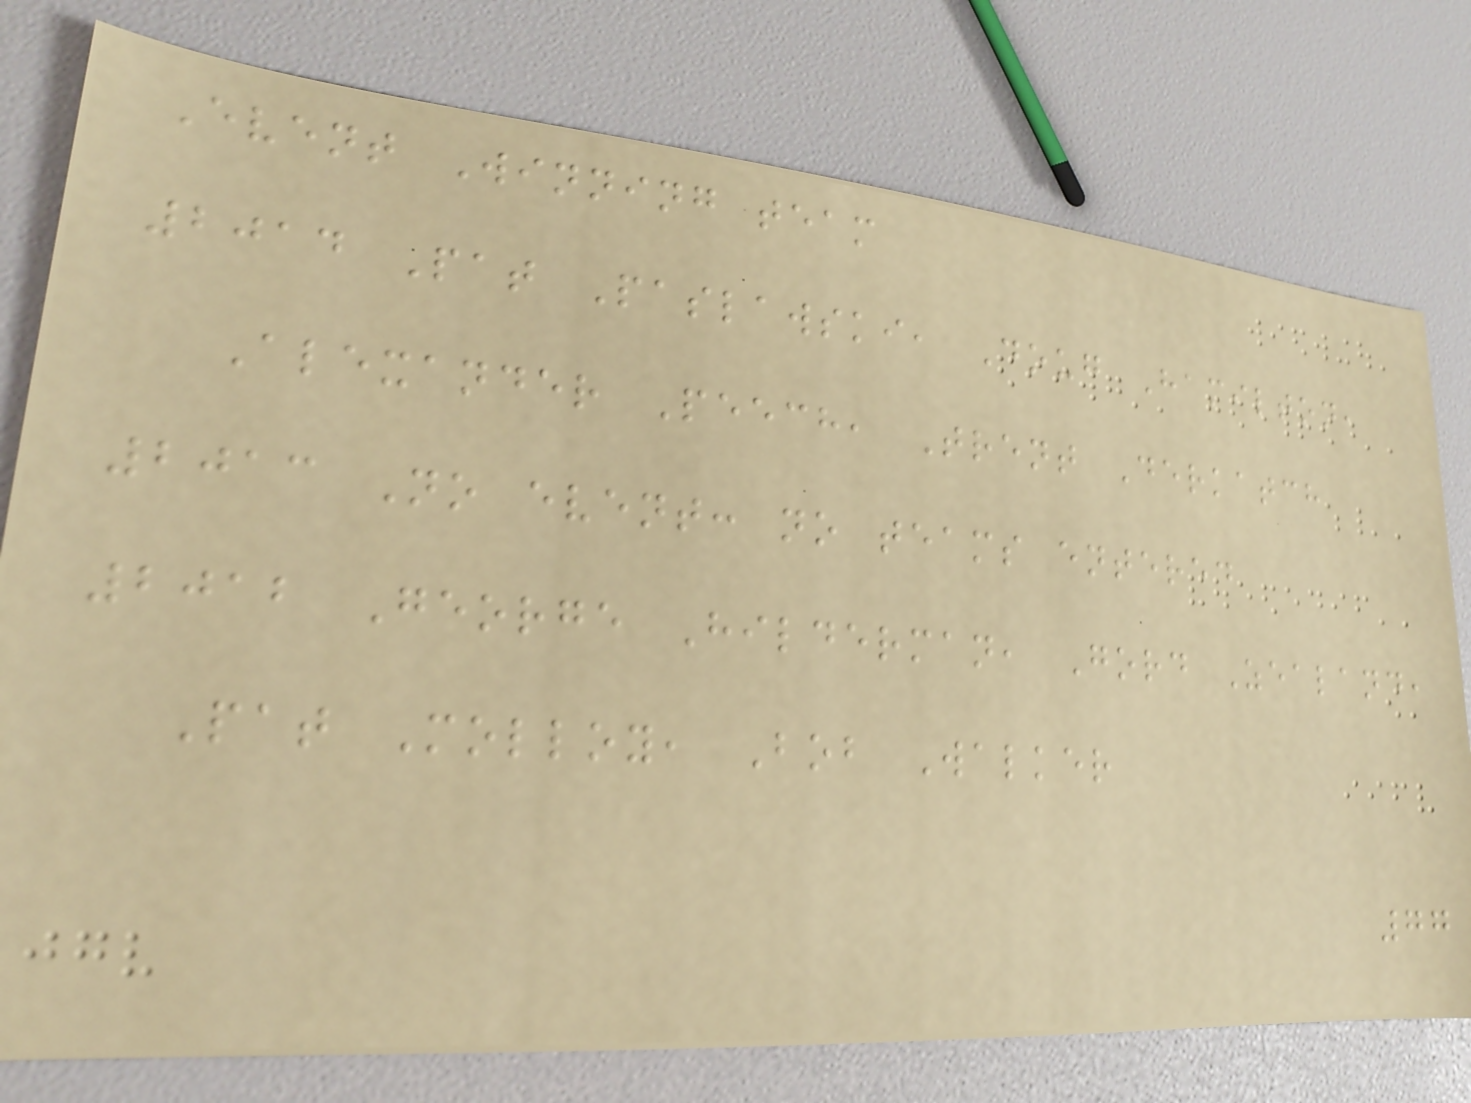Event Winning team
2014 Pat Paslawski, Doug Hamilton,
Alexander Peech, Trent Derkatch
2013 No event: no teams entered
2012 George Hilderman, Gord Zealand,
Pat Molloy, Bob Walker
77
